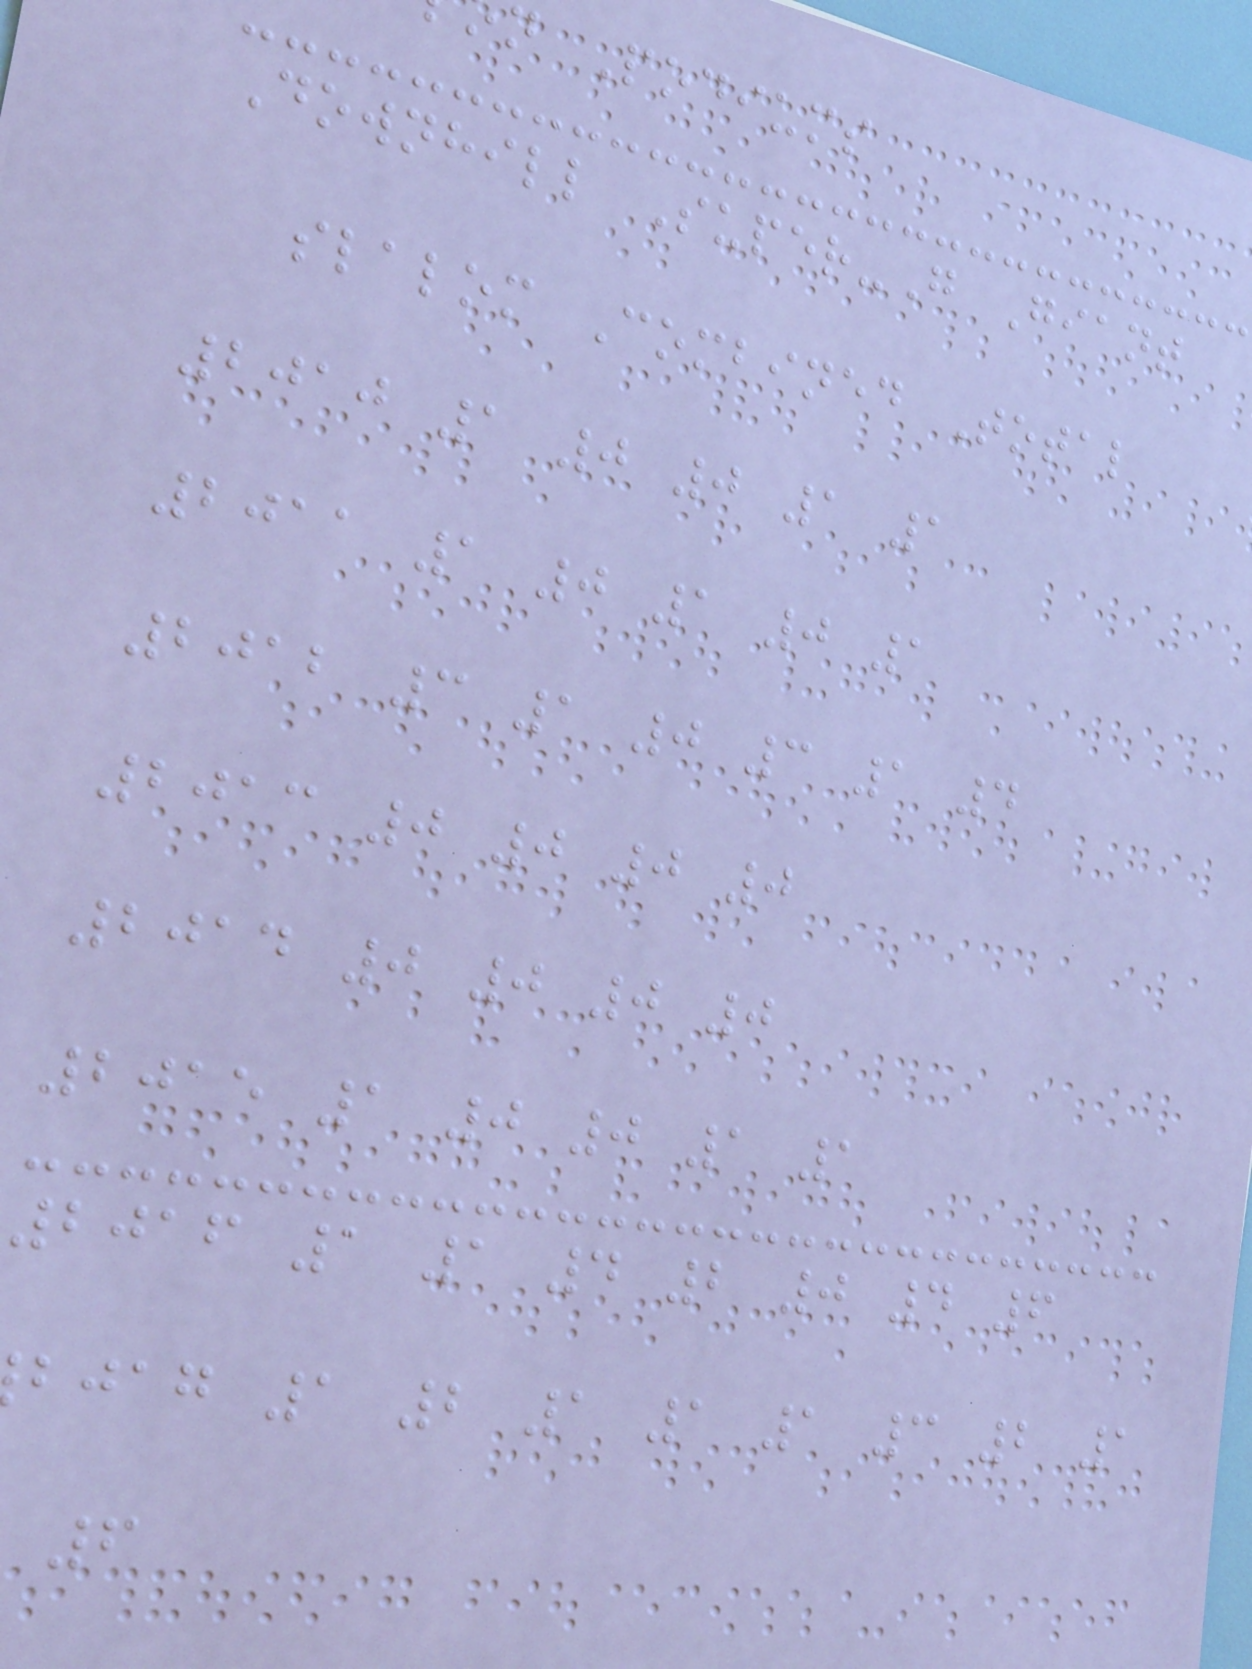n Podiums
Downhill Super-G Giant
slalom Combined Total
2010 1 0 0 1 1
2011 1 0 1 0 1
2012 3 1 0 3 1 4
2013 0 0 0 0
2014 0 0 0 0
2015 1 0 0 1 1
2016 1 1 4 2 0 4 6
bjag 1 2 1 1 1 3 2 1
6
